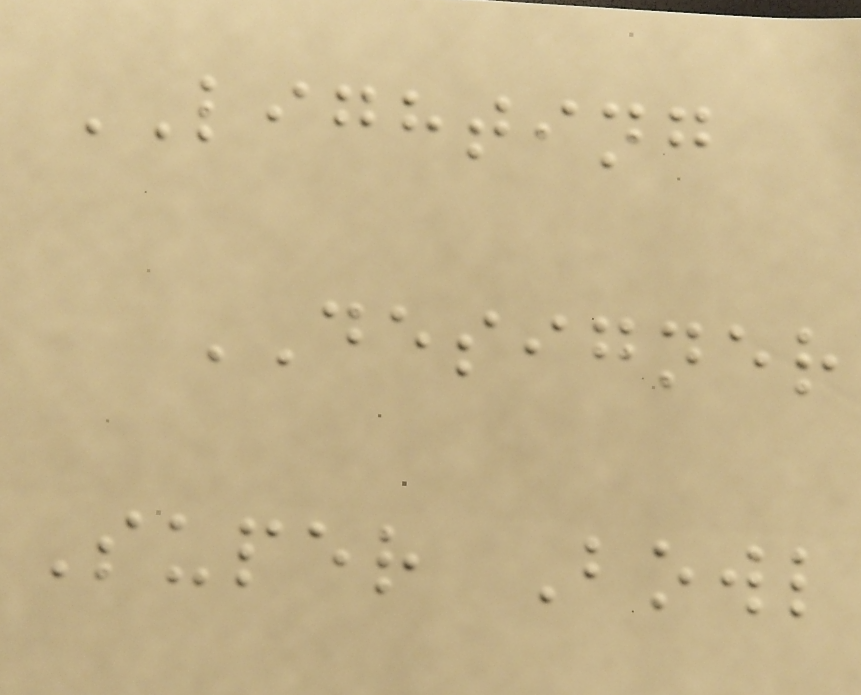LIGHTING
DESIGNER
Super Bowl
